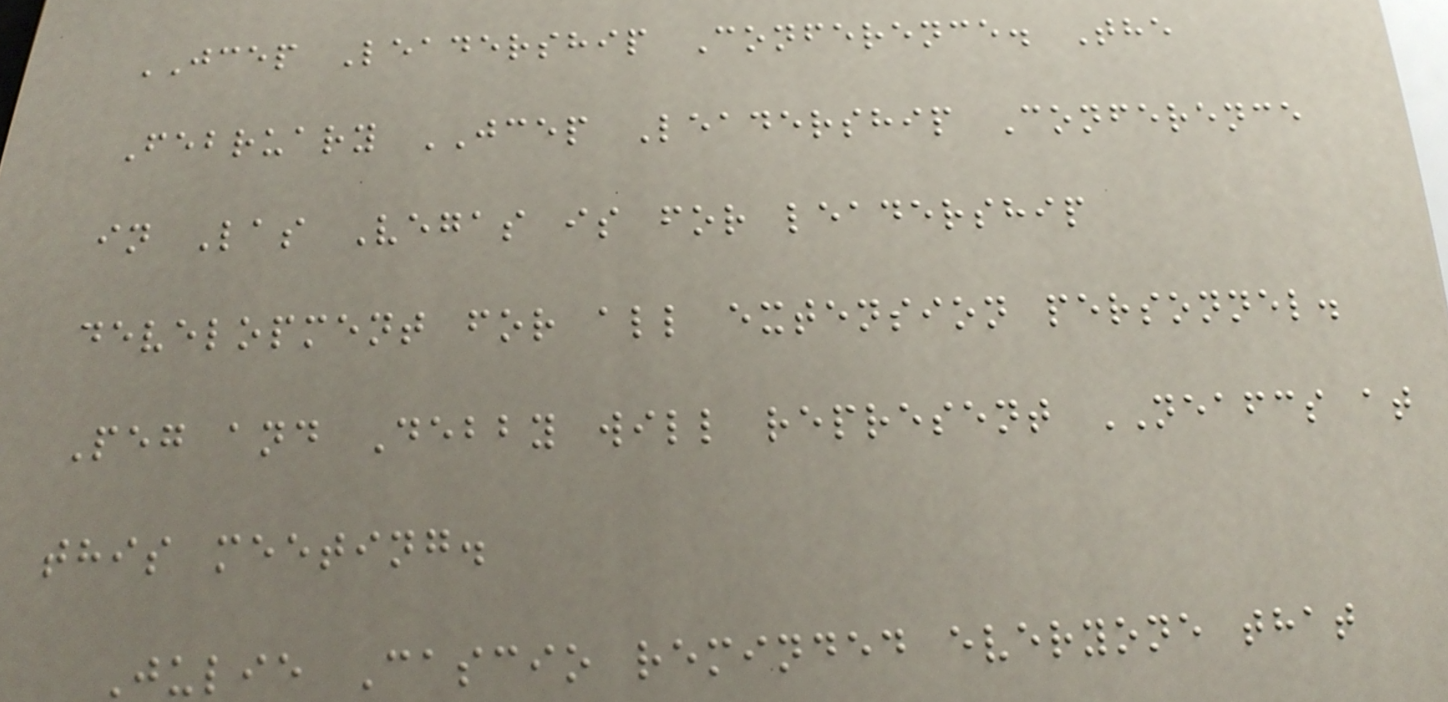JCEP Leadership Conference. The
February JCEP Leadership Conference
in Las Vegas is for leadership
development for all extension personnel.
Peg and Debby will represent NEAFCS at
this meeting.
Julie Cascio reminded everyone that
